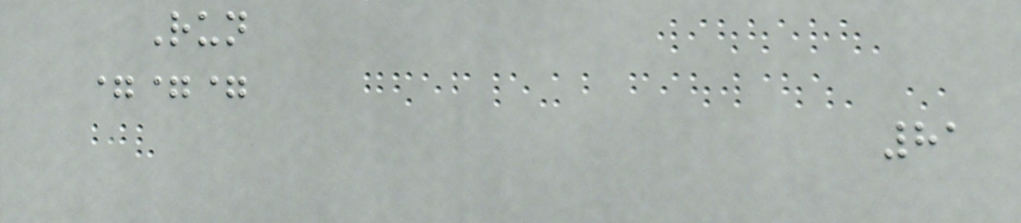Run
===
81
